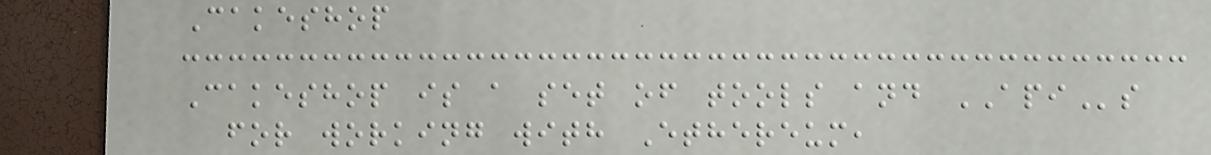Cakeshop
Cakeshop is a set of tools and APIs
for working with Ethereum,
